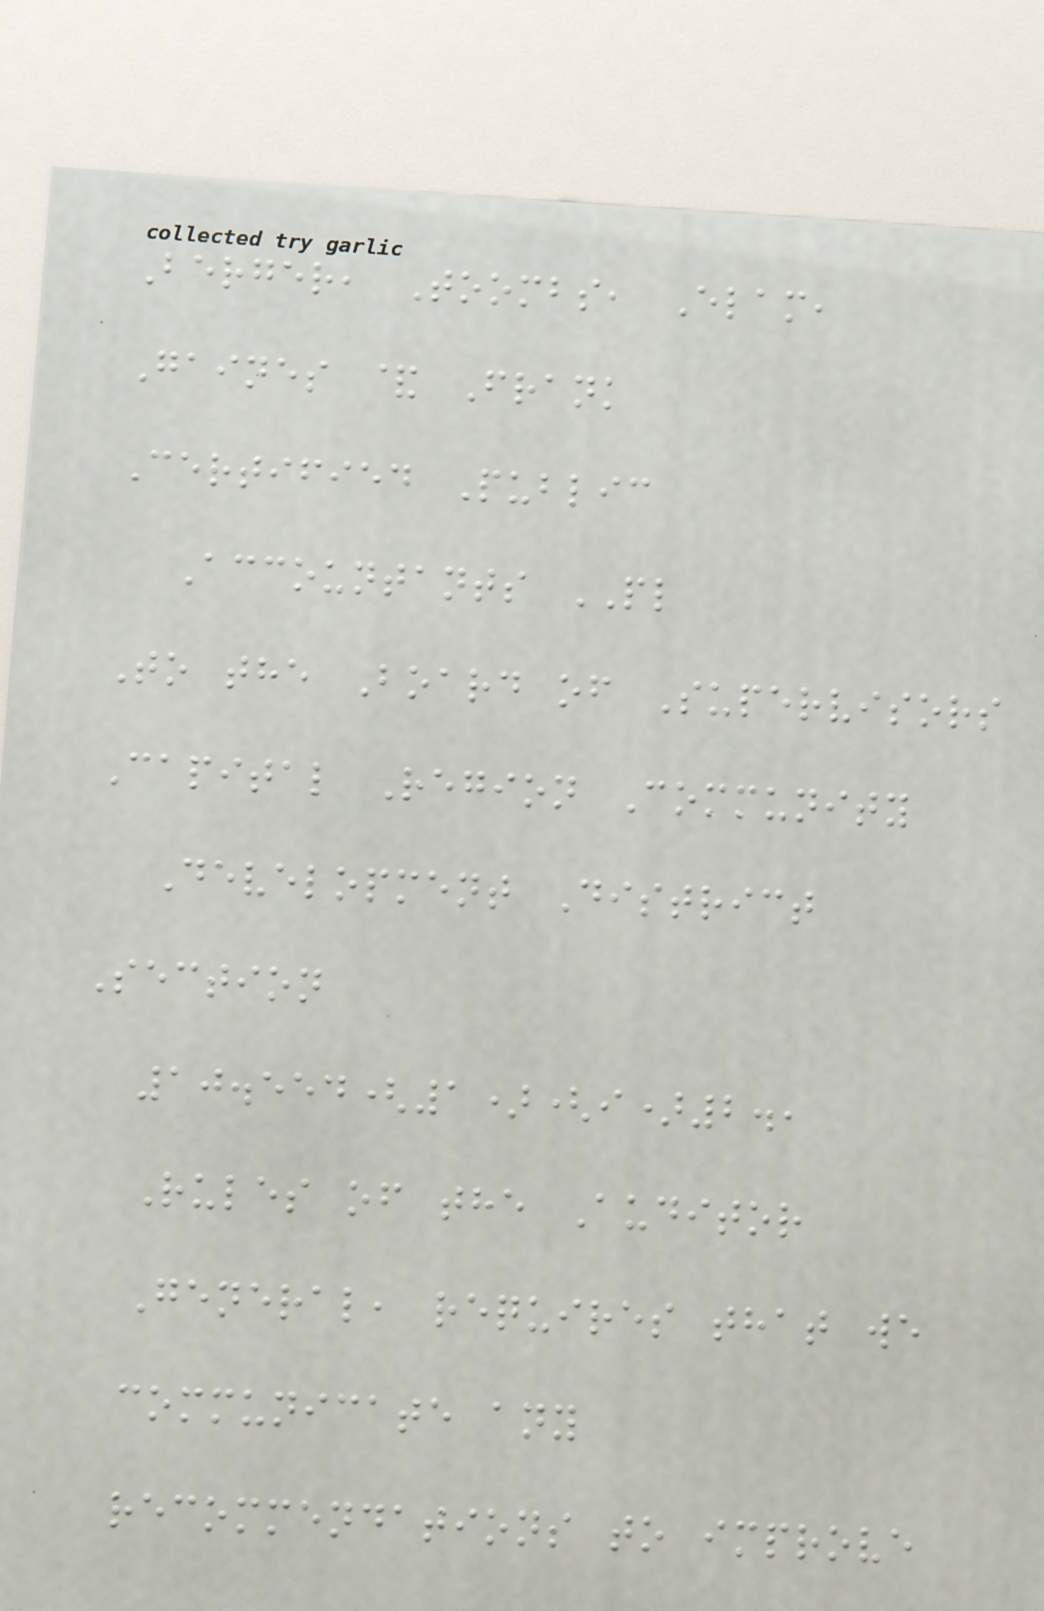Berger, Toombs, Elam,
Gaines & Frank
Certified Public
Accountants PL
To the Board of Supervisors
Capital Region Community
Development District
Section
10.554(1)(i)2.,
Rules of the Auditor
General, requires that we
communicate any
recommendations to improve
